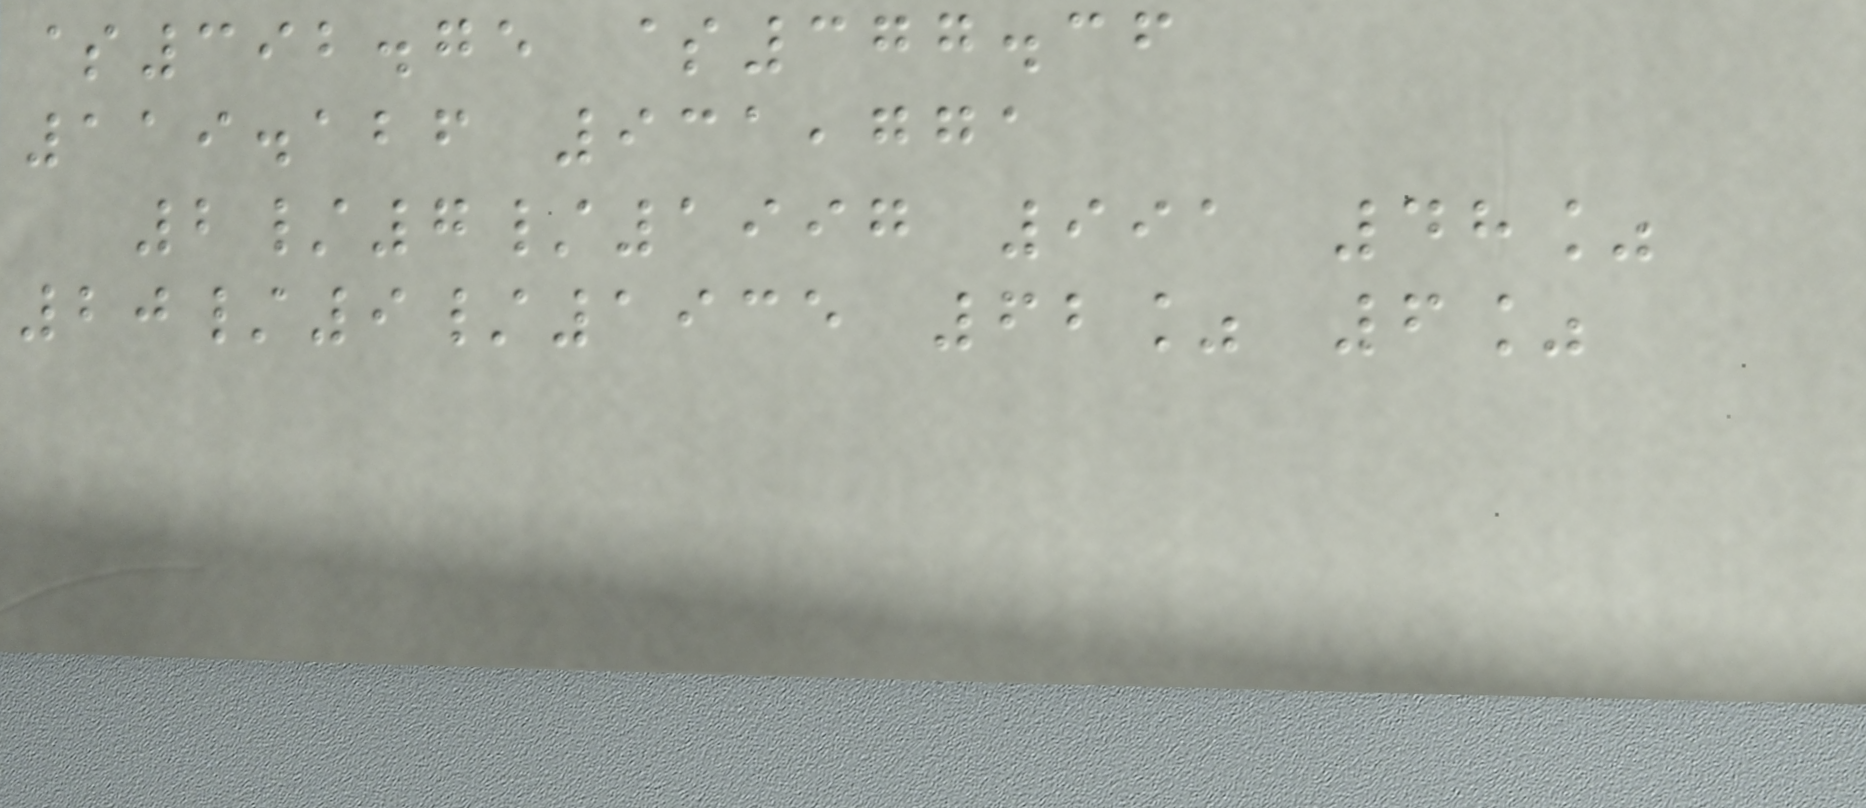$392.75 $377.36
119.126 931,771
2/7/1997 991 48%
20/9/1935 62% 6%
